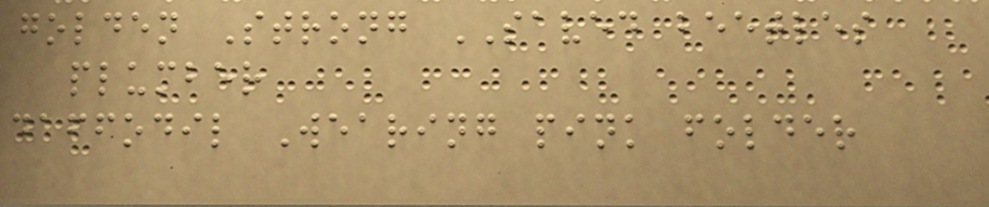golden Strong SAVED beetles
plumber
daffodil Wearing pink folder
